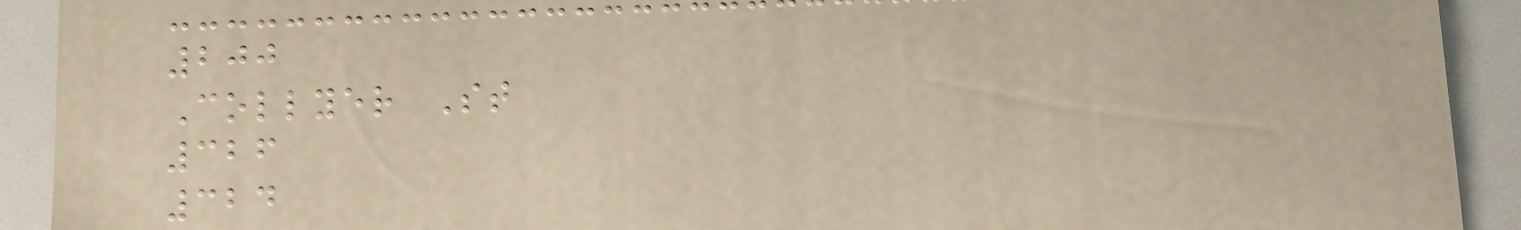200
Collyer St
326
324
